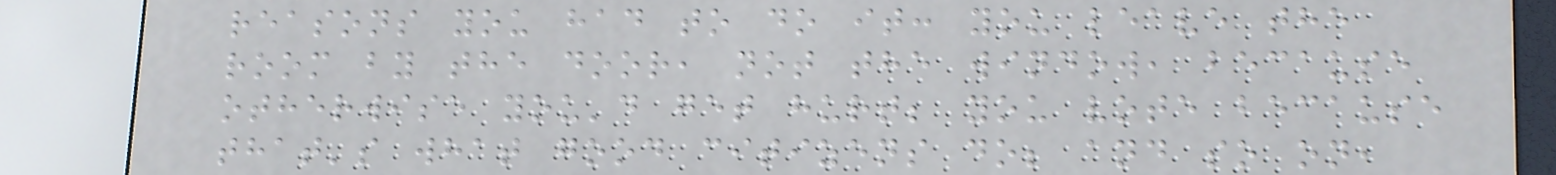reasons you had to do it: you leave the
room by the door, not the window, because
otherwise you'd get hurt; you vote because
that's what good citizens do; and so on,
